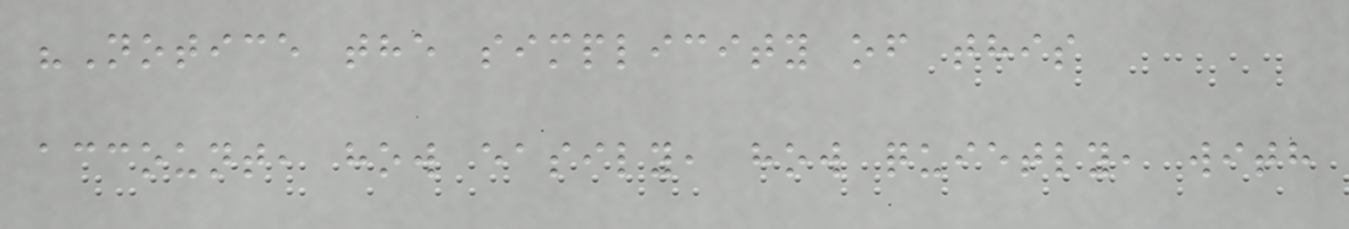"Notice the simplicity of this
account, how easily, how quietly, with
